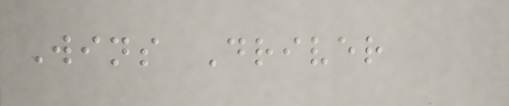Wins Driver
